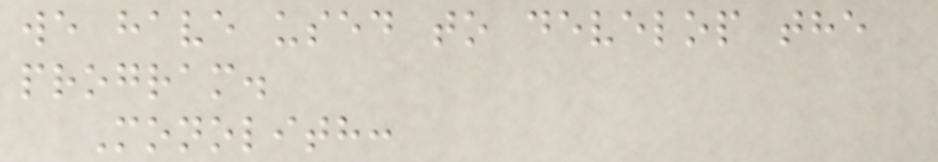we have used to develop the
program.
Monolith:
